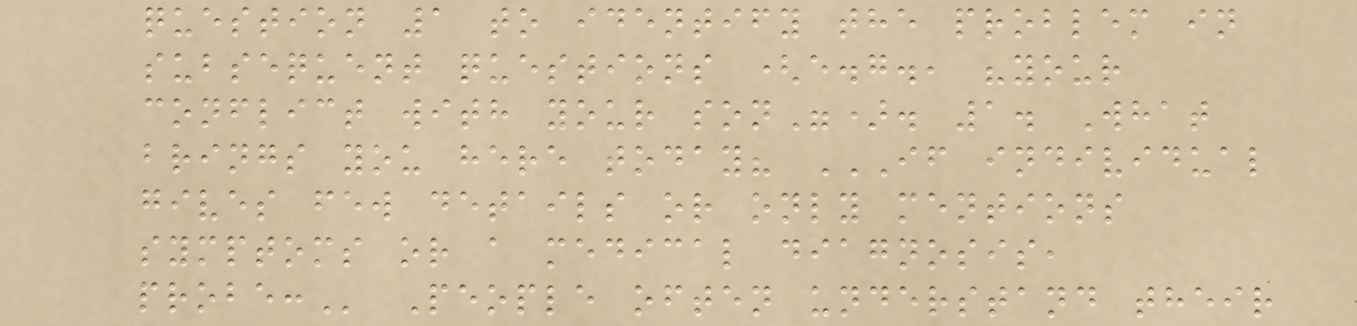question 1 to identify the problem in
subsequent questions (e.g., "your
conflict with your son"). 1. What
brings you here today? IF INDIVIDUAL
GIVES FEW DETAILS OR ONLY MENTIONS
SYMPTOMS OR A MEDICAL DIAGNOSIS,
PROBE: People often understand their
